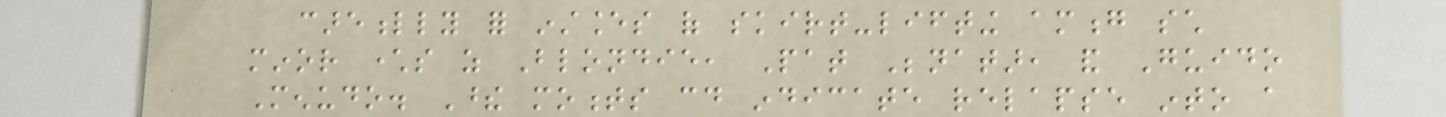carefully for instances of skirt-lifting among such
minor characters as Blondie, Pat Benatar, and Guido
Menudo. These moments could indicate relapse into a
